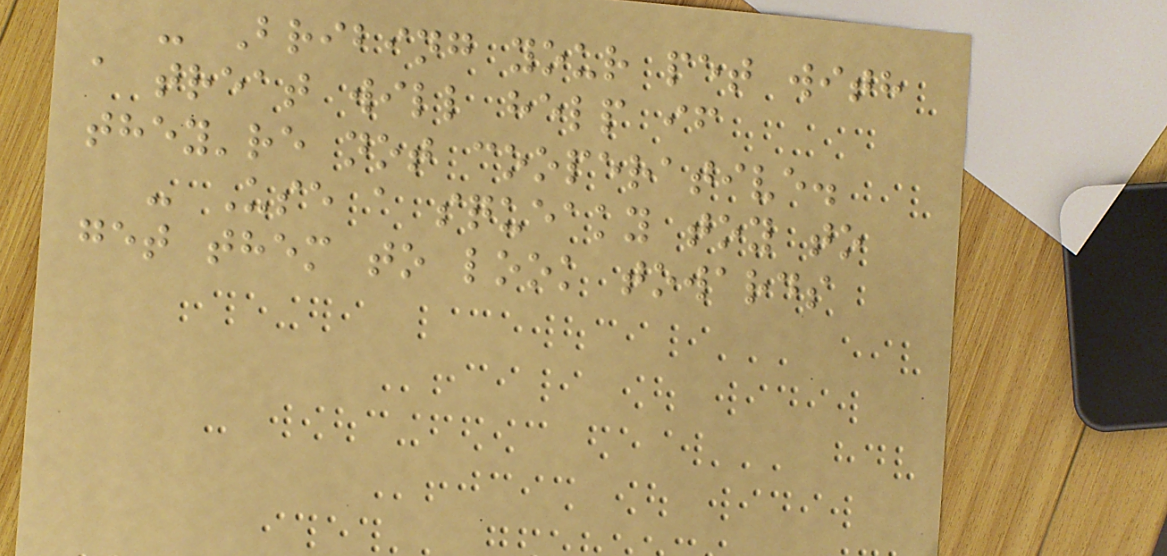- Bribing your pet with
a treat will help if
they're not cooperative.
- Use a squeaky toy to
get them to look towards
